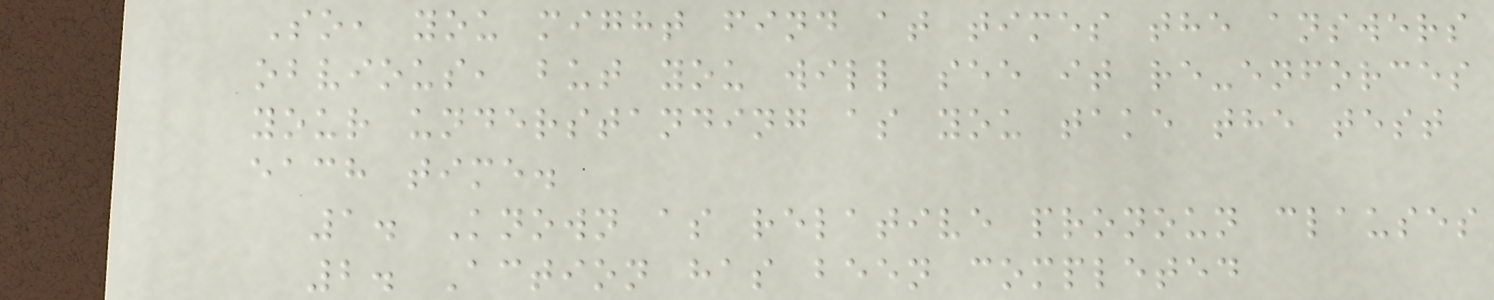So, you might find at times the answers
obvious, but you will see it re-enforces
your understanding as you take the test
each time.
1. Known as relative pronoun clauses
2. Action has been completed
